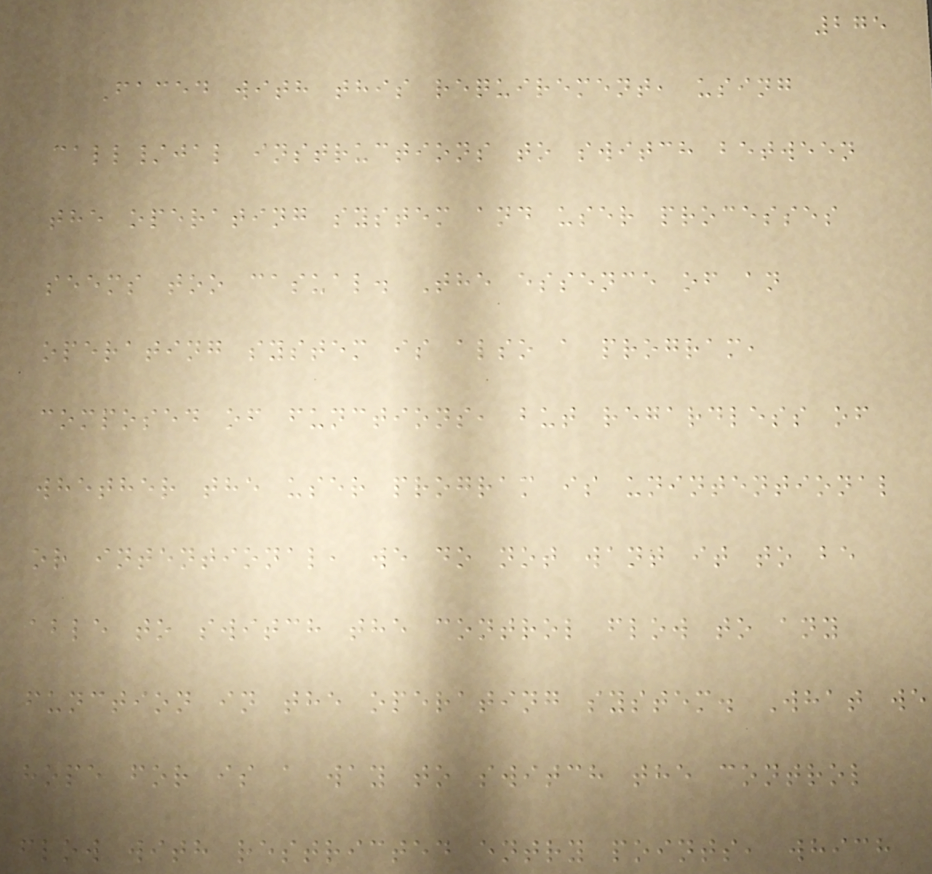275
Faced with this requirement, using
call/jal instructions to switch between
the operating system and user processes
seems too casual. The essence of an
operating system is also a program,
composed of functions, but regardless of
whether the user program is unintentional
or intentional, we do not want it to be
able to switch the control flow to any
function in the operating system. What we
hope for is a way to switch the control
flow with restricted entry points, which
